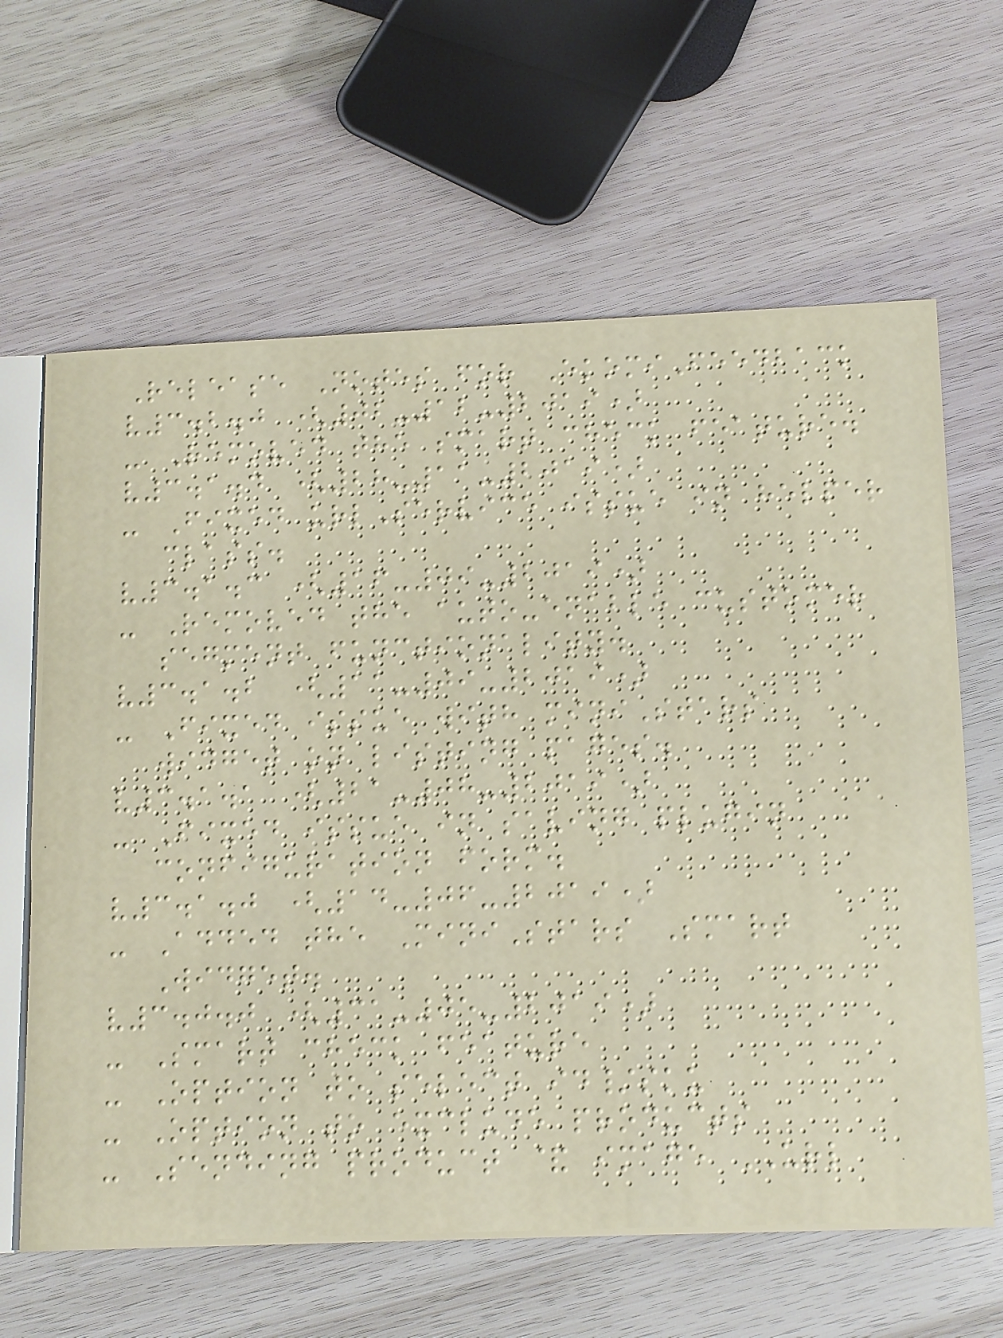Release Notes for EkomiFeedback
v3.2.0 (02-12-2019)
- Removed the smart check feature.
v3.1.4 (28-11-2019)
- Fixed urlService issue in helper
class.
v3.1.3 (16-09-2019)
- Removed the auto-enable customer
segment functionality.
v3.1.2 (11-09-2019)
- Fixed issue with miniStars
widget on listing pages.
v3.1.1 (21-08-2019)
- Fixed issue in saving plugin
configuration form.
v3.1.0 (14-06-2019)
- Added the MiniStars Smart
Widget.
v3.0.0 (31-05-2019)
- Smart check feature
- Option to select id/sku
- Option to exclude products
- Sending product & image URL
